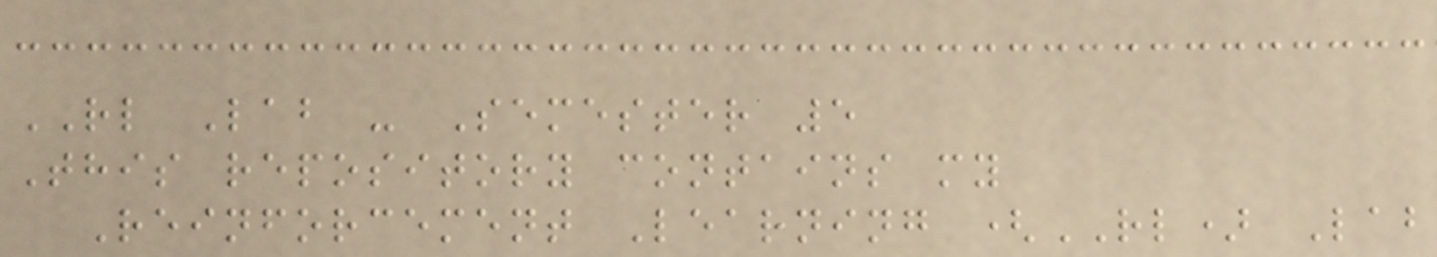RL Lab - Semester 5
This repository contains my
Reinforcement Learning (RL) Lab
